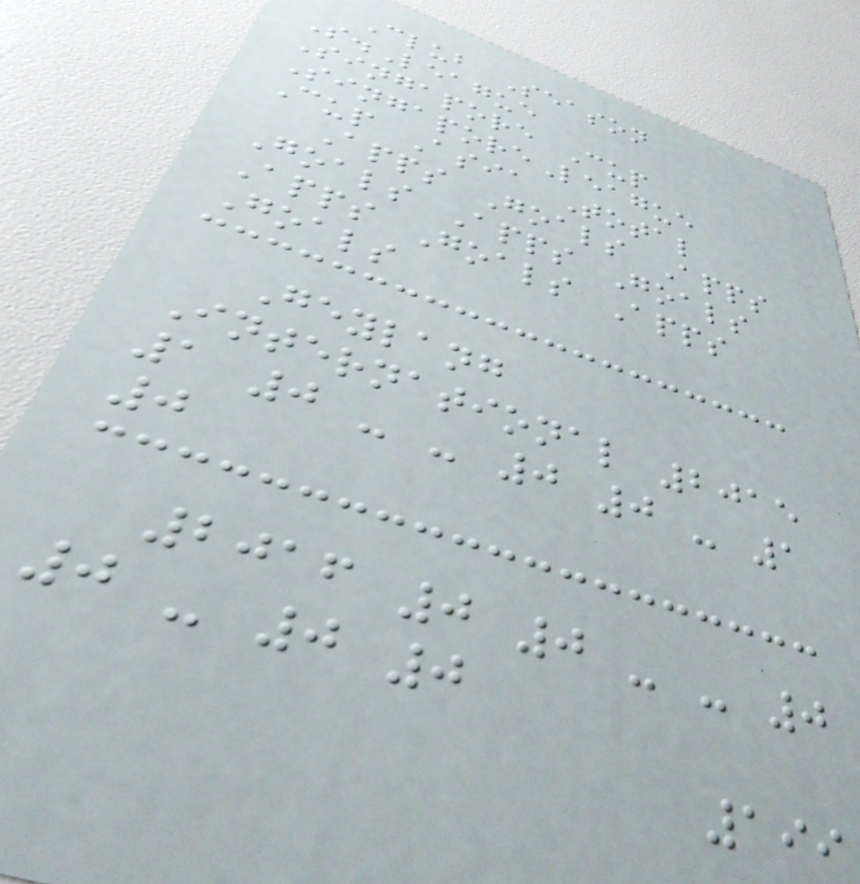Club Season
S.League
Singapore Cup
SingaporeLeague
Cup Asia Total
Apps Goals Apps
Goals Apps Goals
Apps Goals Apps
Goals
Geylang
International 2015
1 0 - - 0 0 - 1
0
2016 0 0 - - 0
0 - 0 0
199
